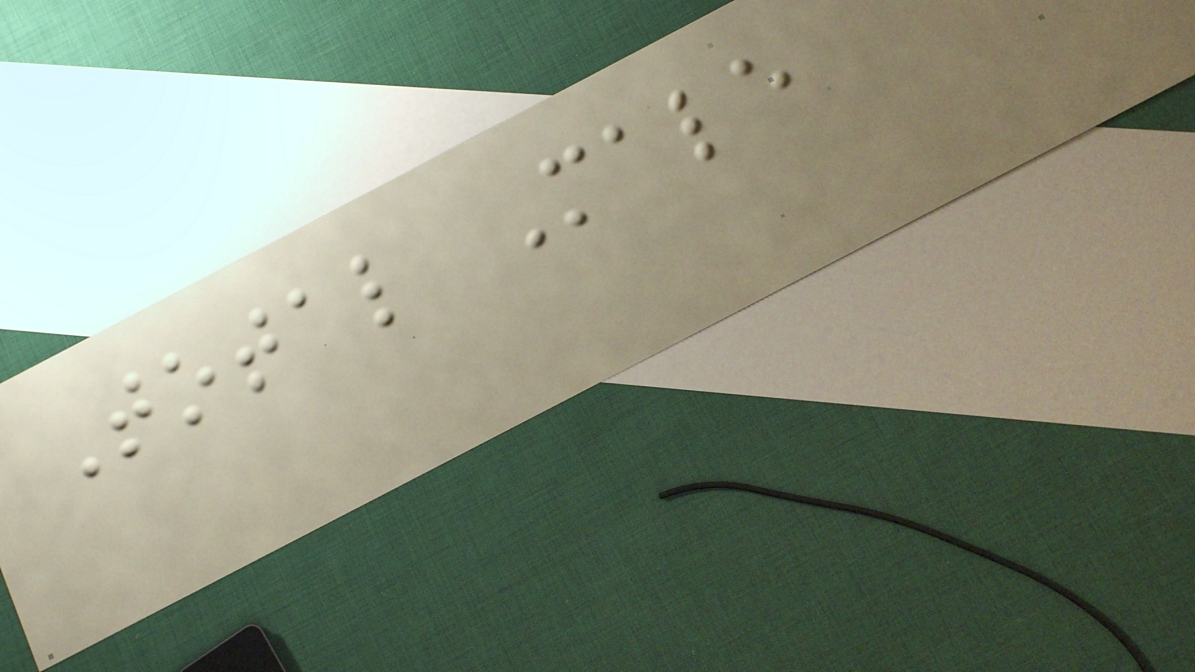Total Male
